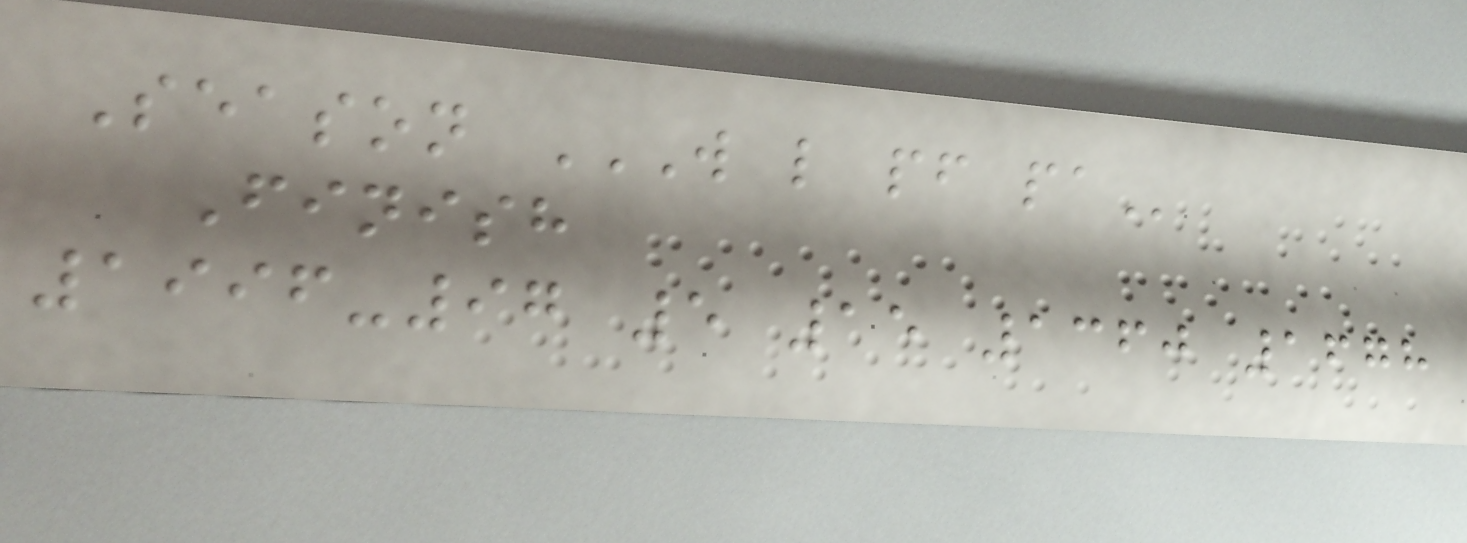Season W L PF PA
Finish
1996-97 5 15 1360 1678
